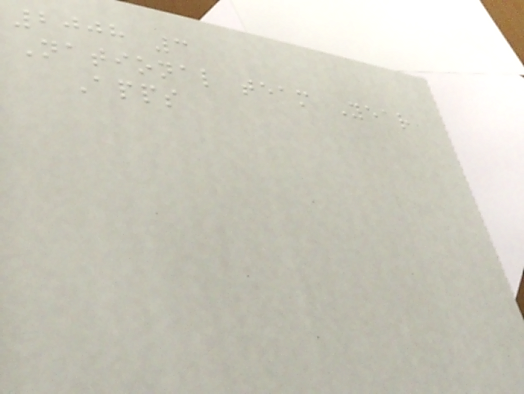2008 3
National team Year
Apps
